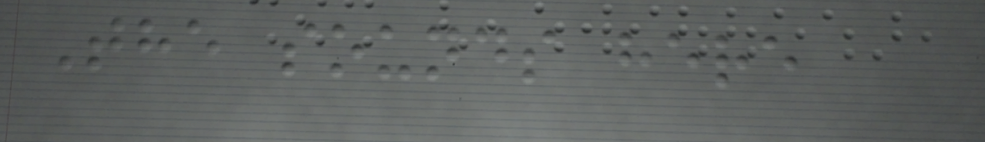The sounds here
